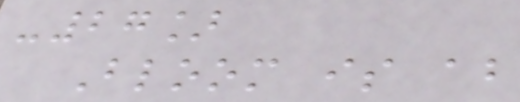-27]
Bloom is about
